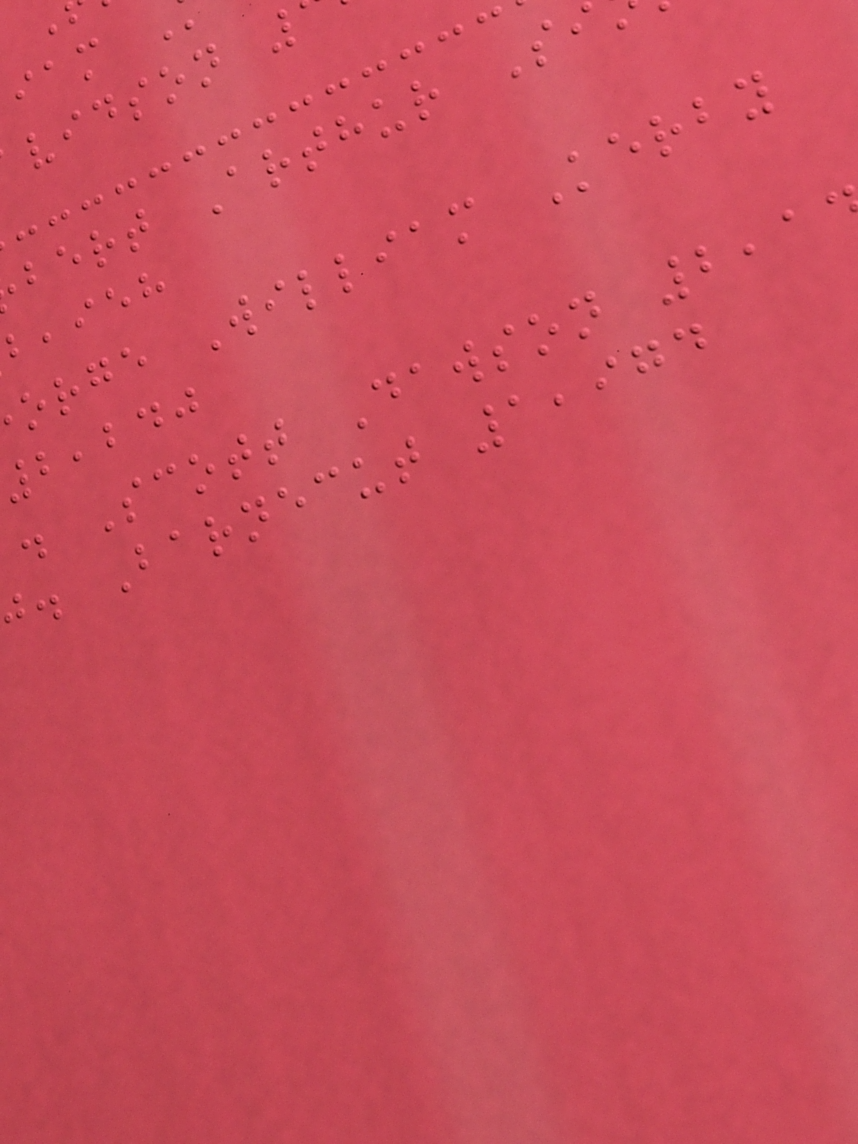vidson
bert Arthur S
,ieh
orge William Kerby
2,240
. Scott Dawson 2,1
. Barnecut 1,974
